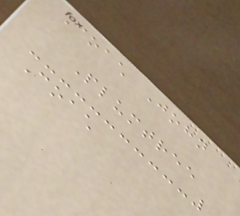Coach John
Plumtree
Coach
